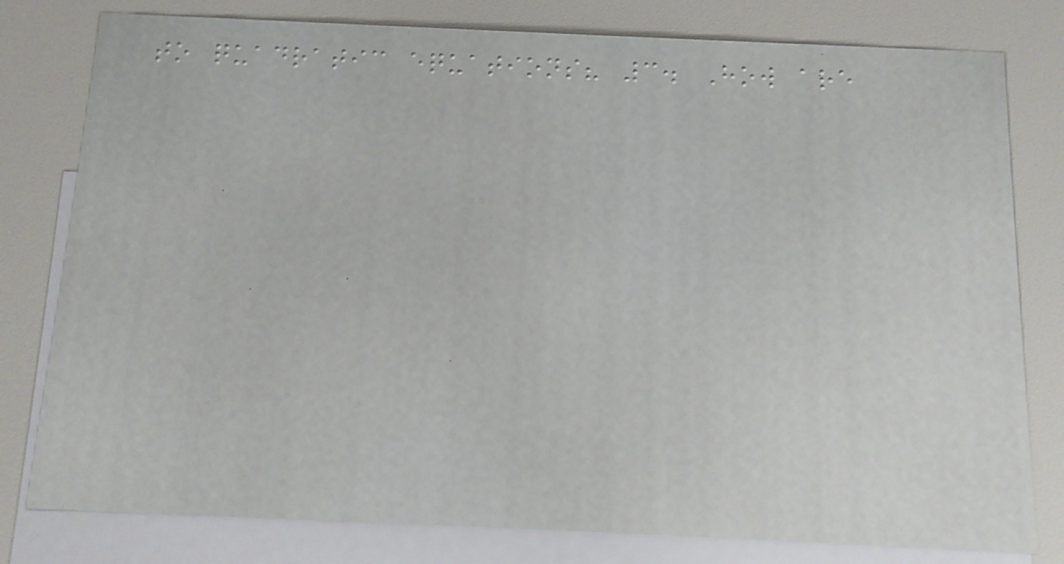to quadratic equations? 3. How are
